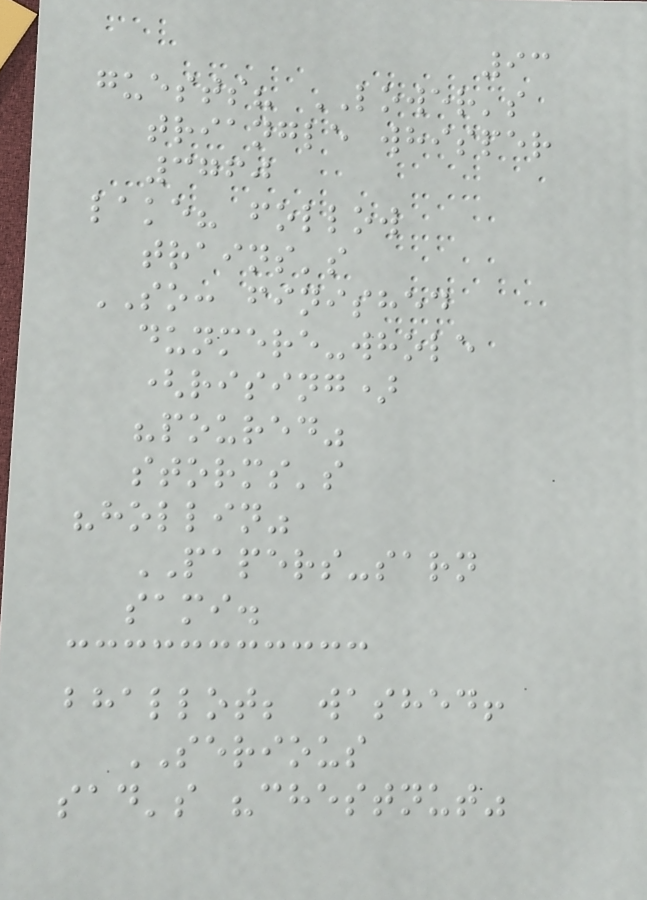93
guests? LOWER's
triangle whisper
3760
lake? follow
trains's
SO: finished
dunmere-whole
(rising)
"poured"
storms's
"hollin"
PAPERS-sarn
sami.
bhallot; washed!
SERIOUS
sad's "chestnut"
